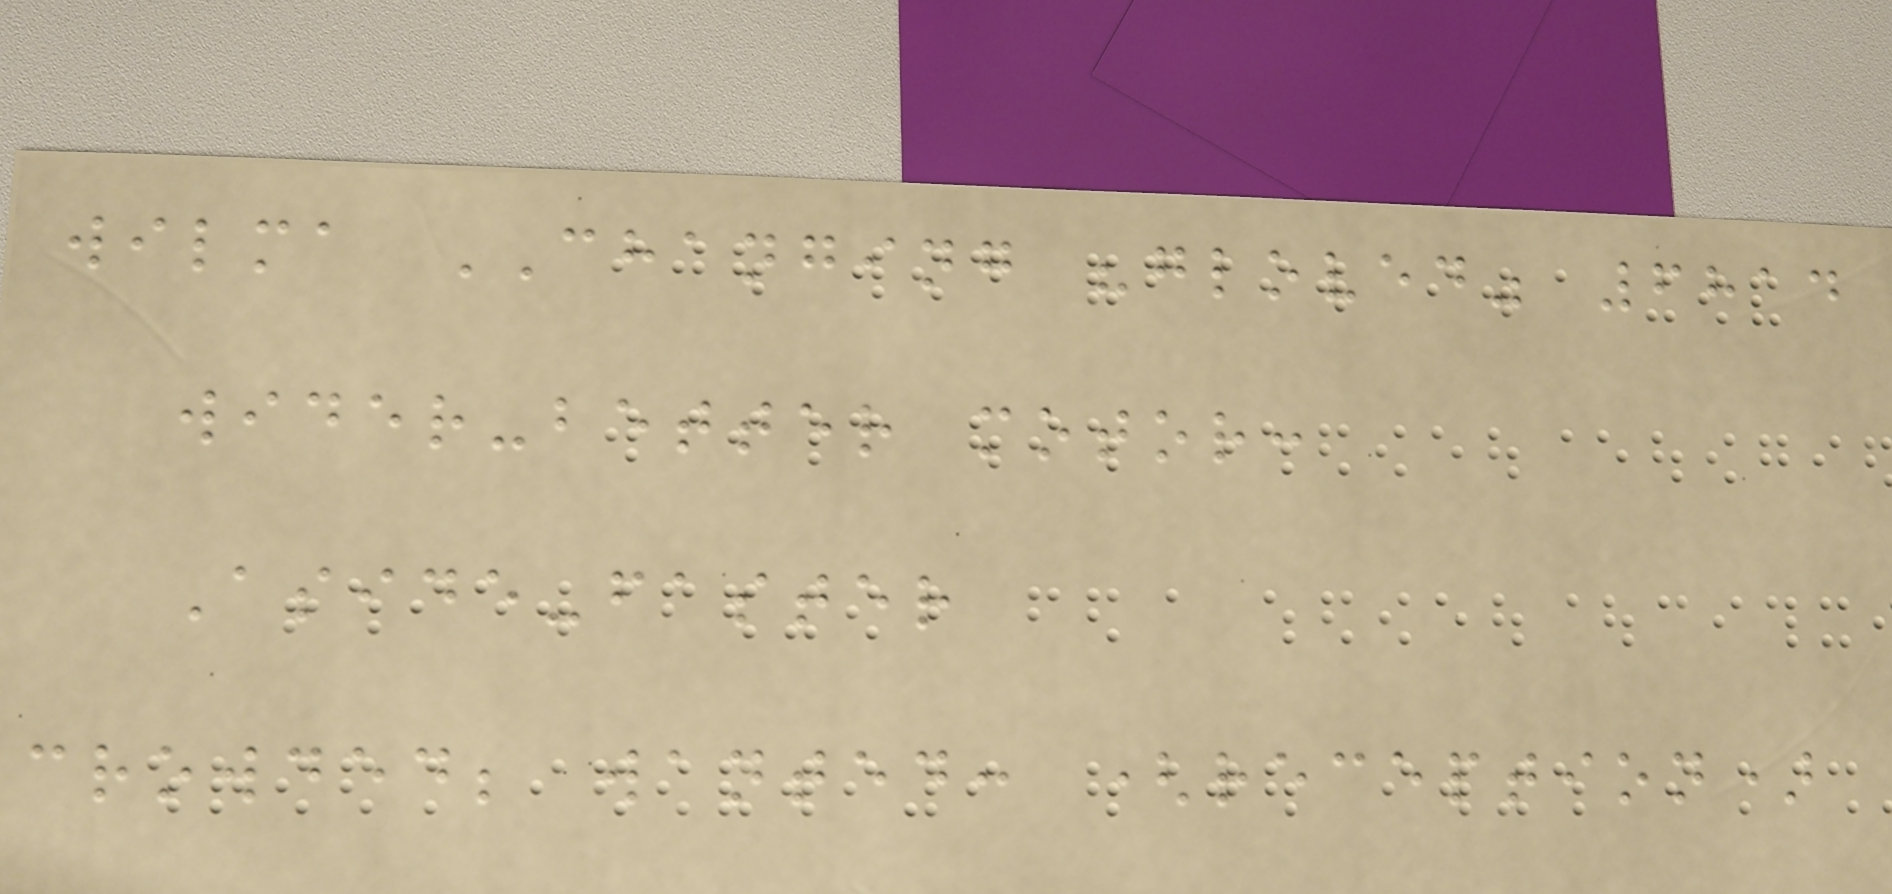wilma CHANGING "gloved" 6814
wider-better motor:
Aside-faster
crowded; wanted: (reception)
